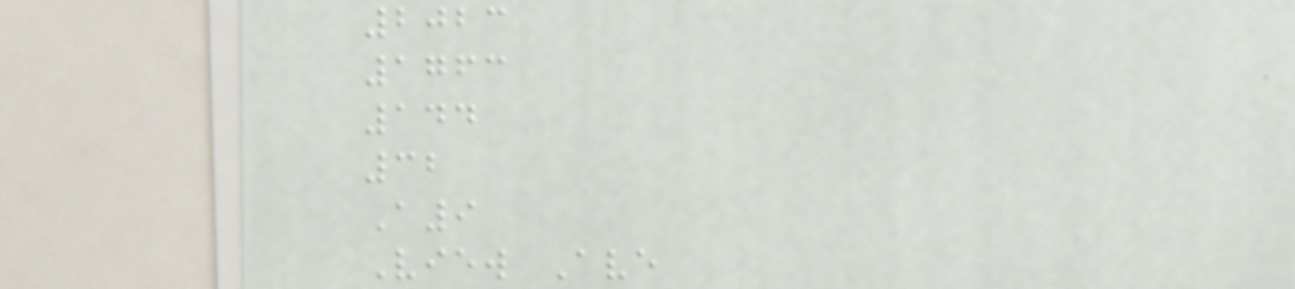2023
1763
144
32
A9
View Ave
